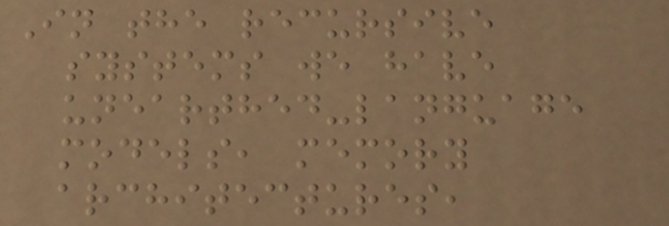In the recursive
systems we have
unearthed-language
models, memory
architectures,
